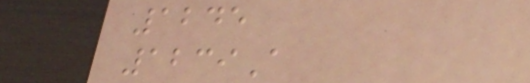1245
1239A
